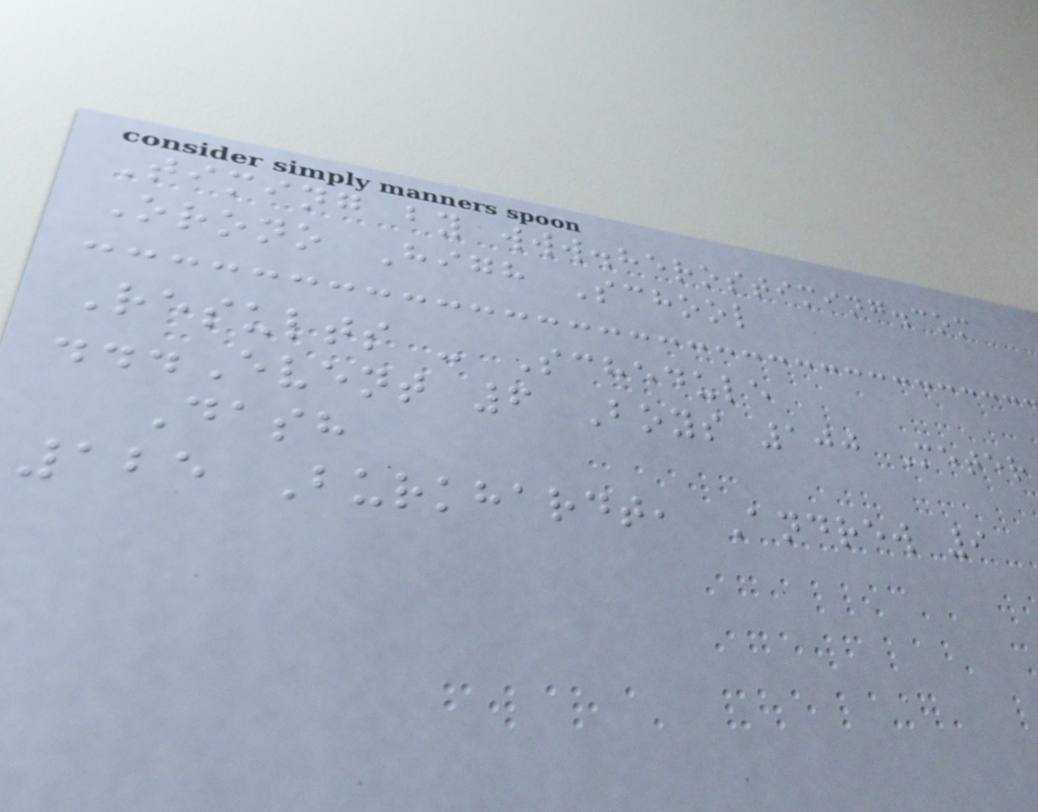Timing by www.herostiming.com
Orono High School
Results - Schedule
...Event 6 Boys 100 Meter
Dash
125 Burkhardt, Andrew 9
